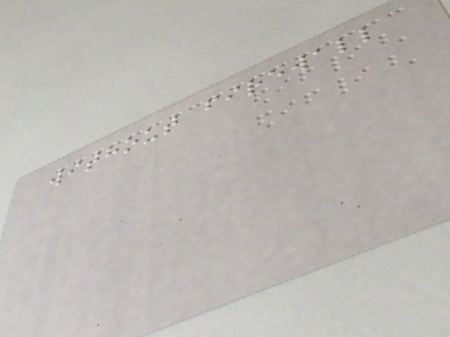without firewall
